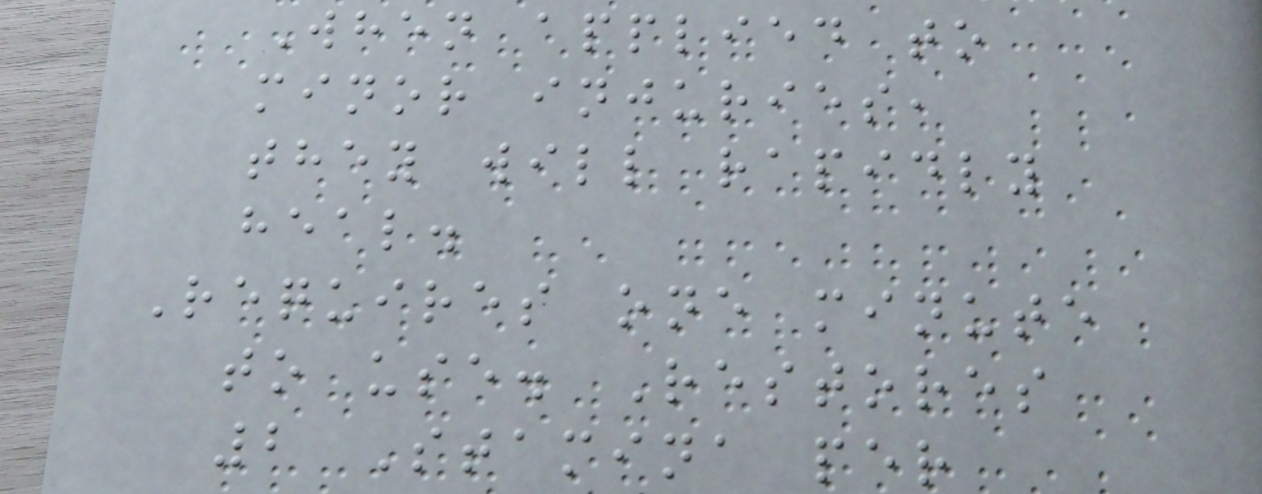When applied to
minor injuries,
they will rapidly
heal.
Requires one minute
to use. Restores
2 Stamina per
